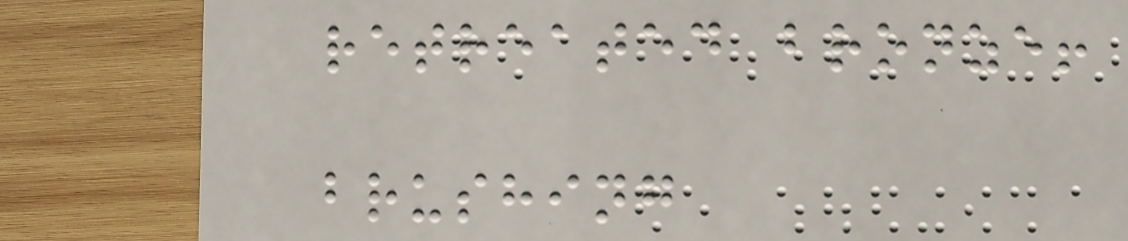retreated bronze!
brushing
